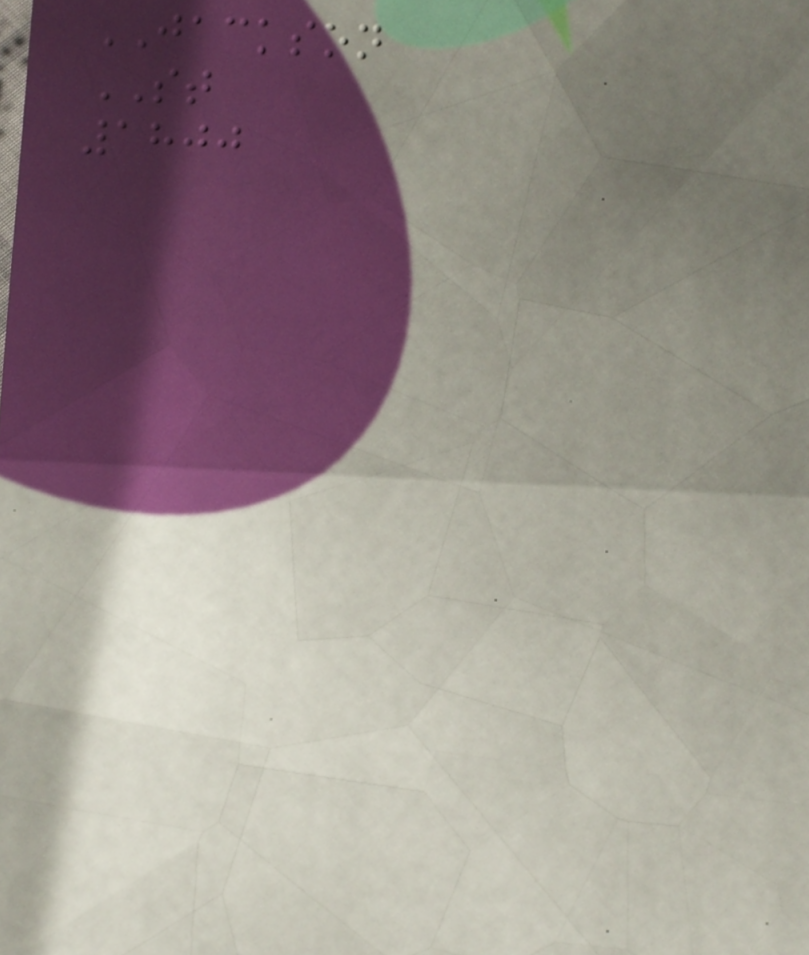JACKSON
ST
1800
